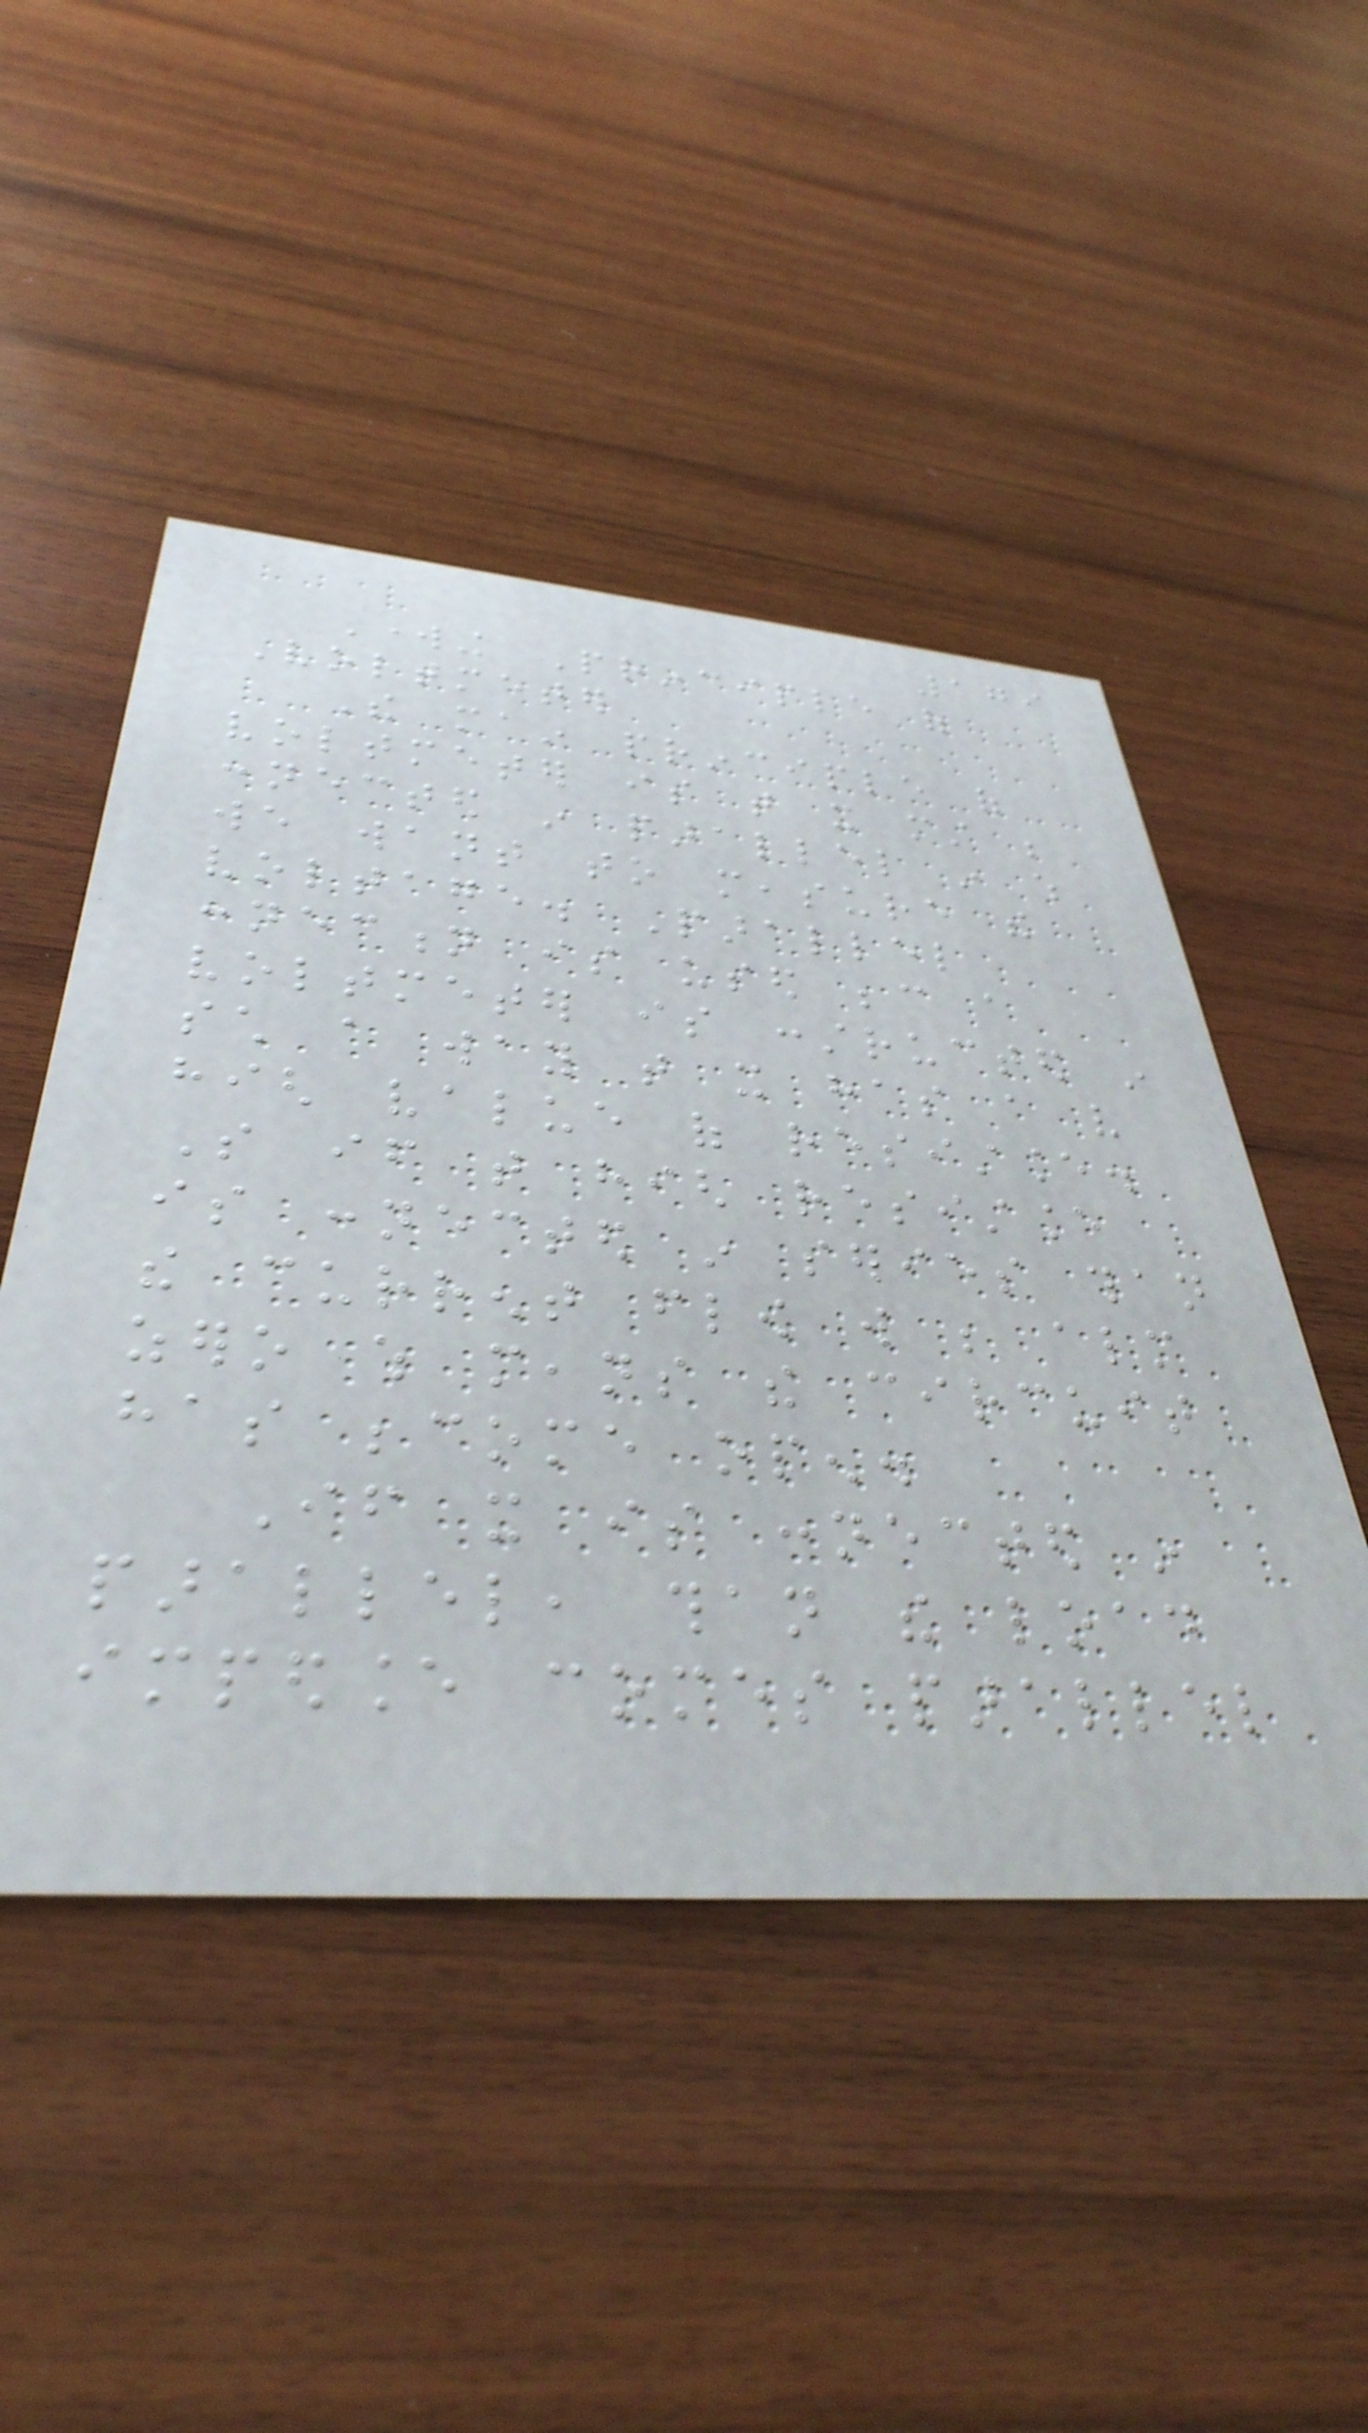179
Working Principle of
Voltmeter
The main principle of
voltmeter is that it must be
connected in parallel in which
we want to measure the
voltage. Parallel
connection is used because a
voltmeter is constructed in
such a way that it has a very
high value of resistance.
So if that high resistance
is connected in series than
the current flow will be almost
zero which means the circuit
has become open.
If it is connected in
parallel, than the load
impedance comes parallel
